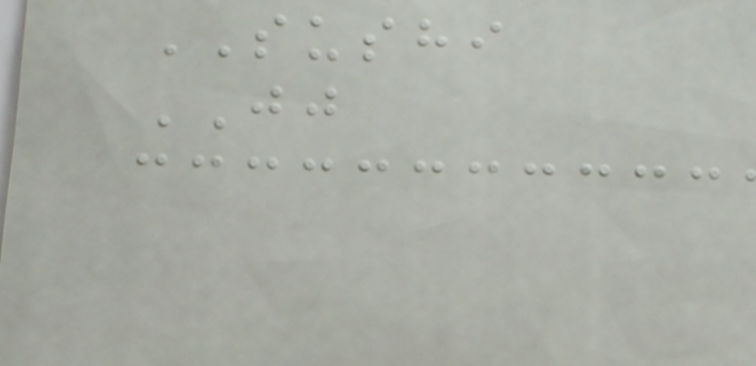SUSHI
JJ
